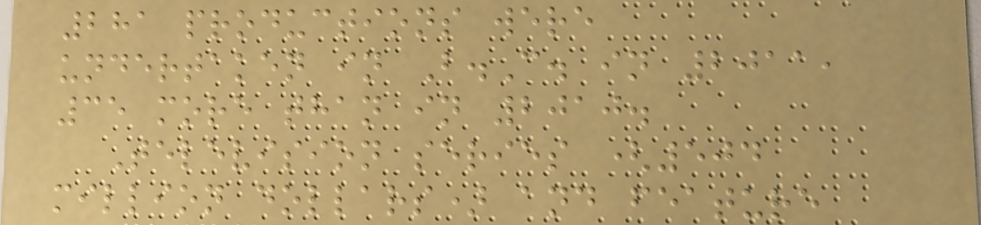281 productions were
undertaken in B.C. in 2011,
35 more than in 2010.
Television series (504
million dollars) and feature
